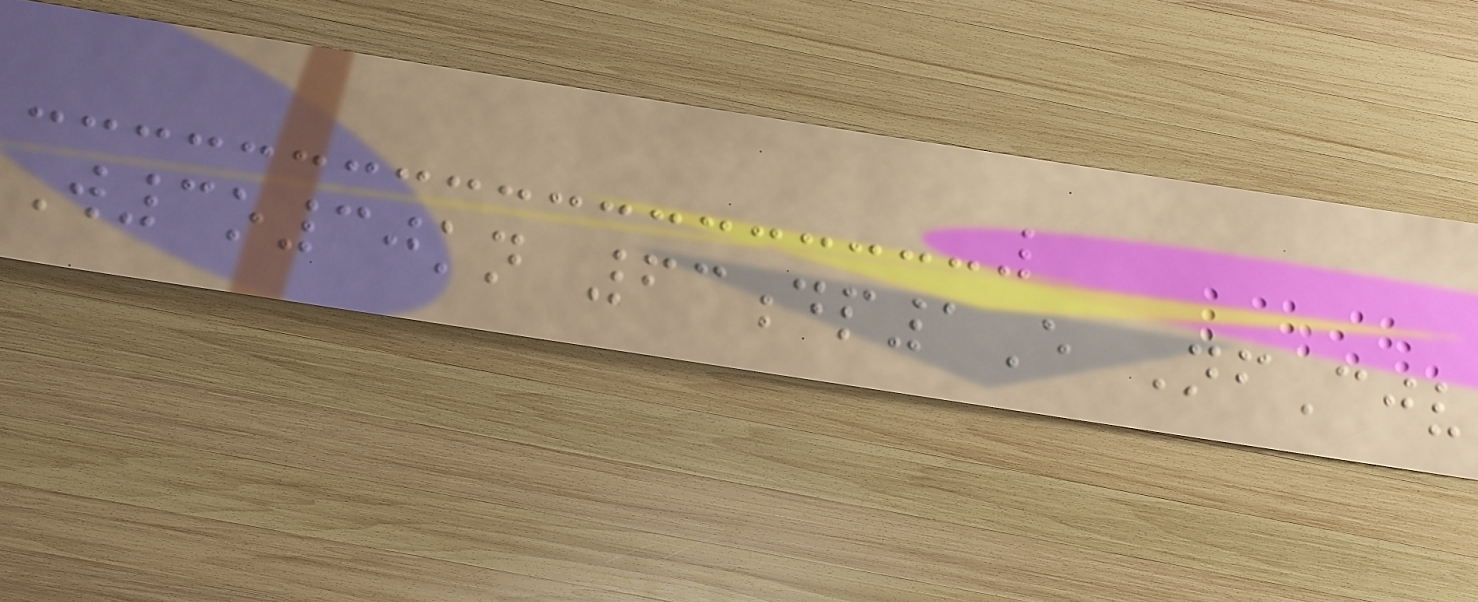W3o30kn 63dp1E NfCjv
